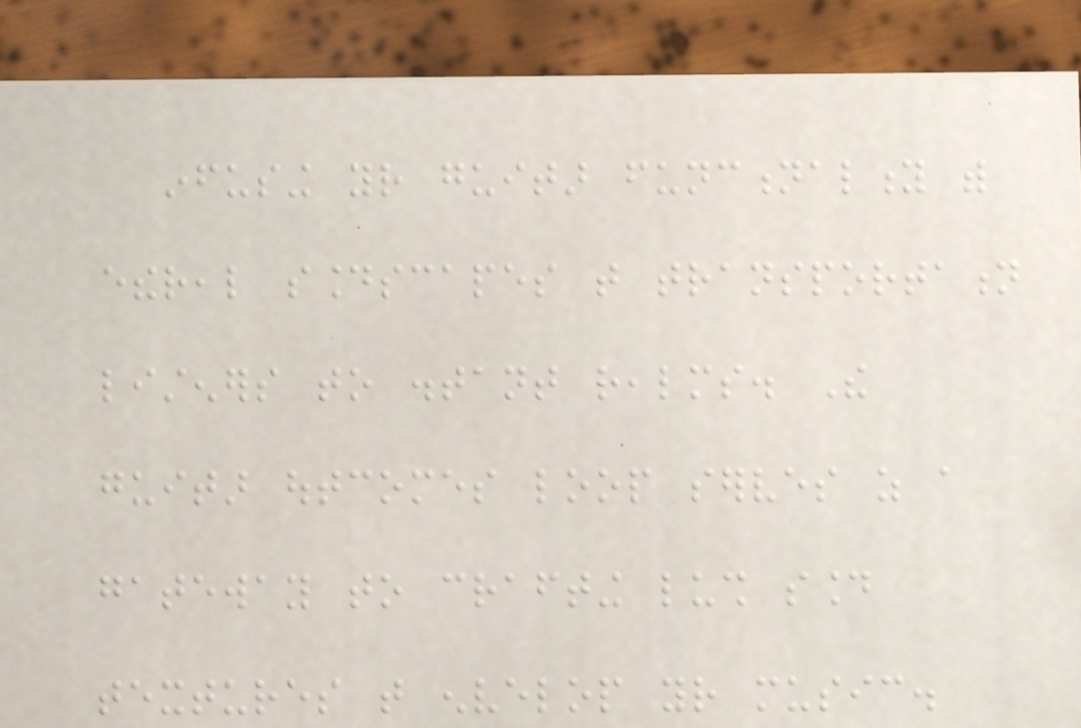infusing your guitar functionality with
ethereal soundscapes that transportation
listeners to distant realms. The
guitar outcomes loop serves as a
gateway to crafting lush sound
textures that envelop your music.
